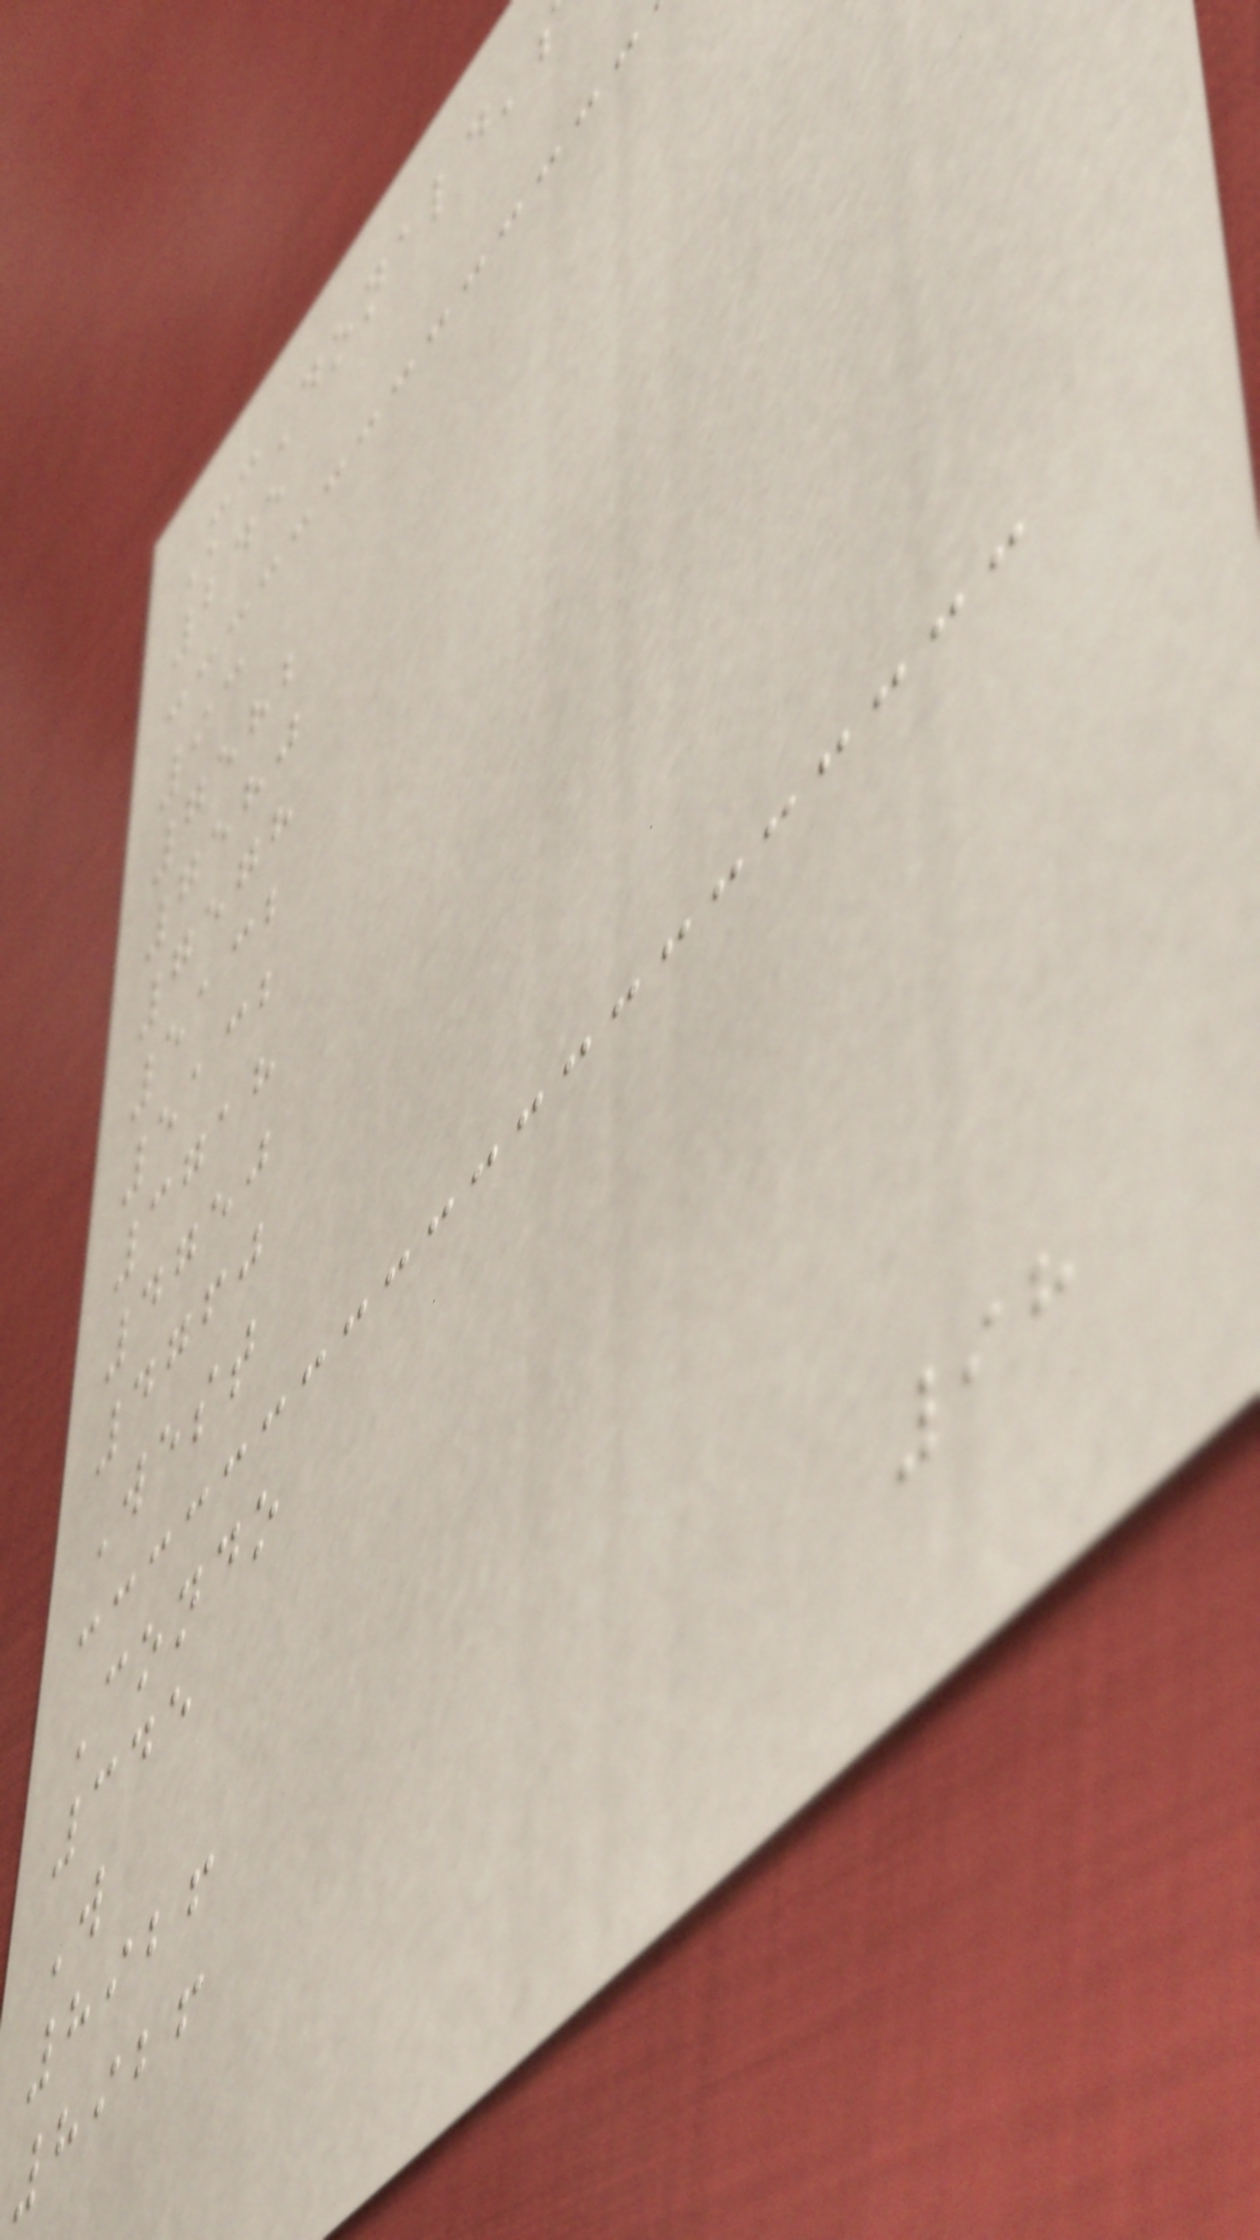McDonald'
245
93
7582
7580
7578
5132
5132
3718
4750
4760
West
Condo
345
W
8926
8926
98
